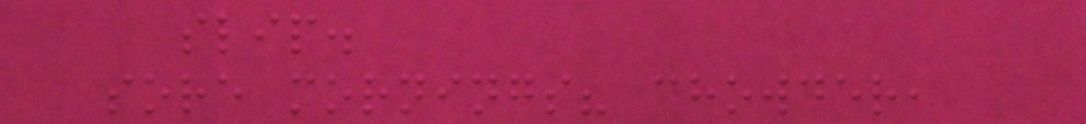slip.
sore mornings? chowder,
